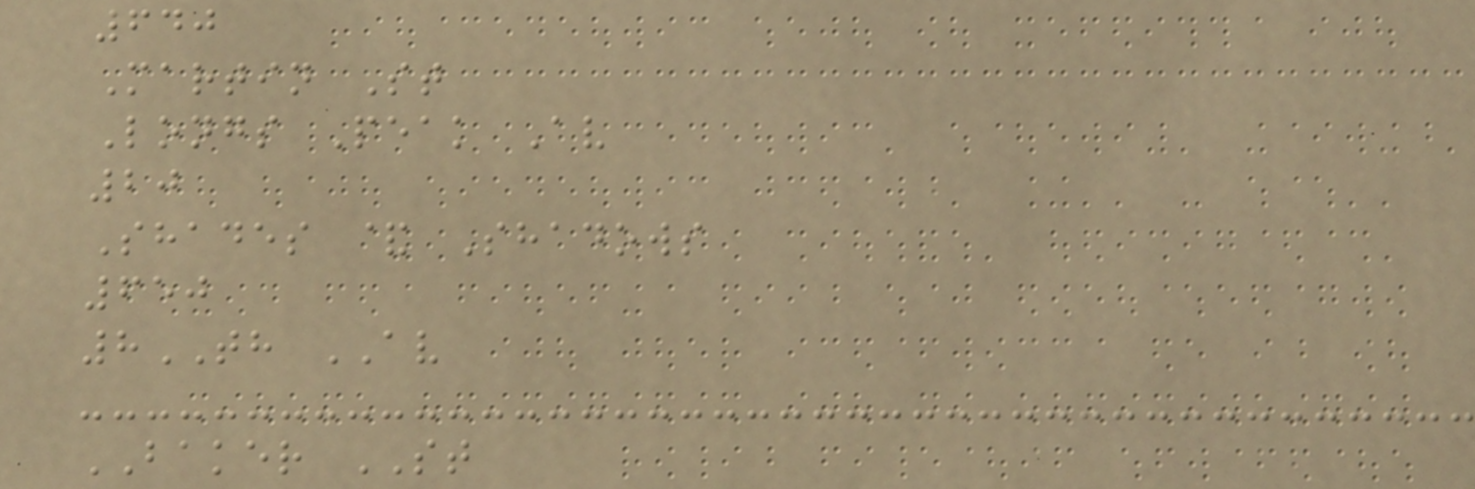640
Martin St
Longs Peak Av
20
Shades & Shadows
650
8TH AV
BAKER ST
